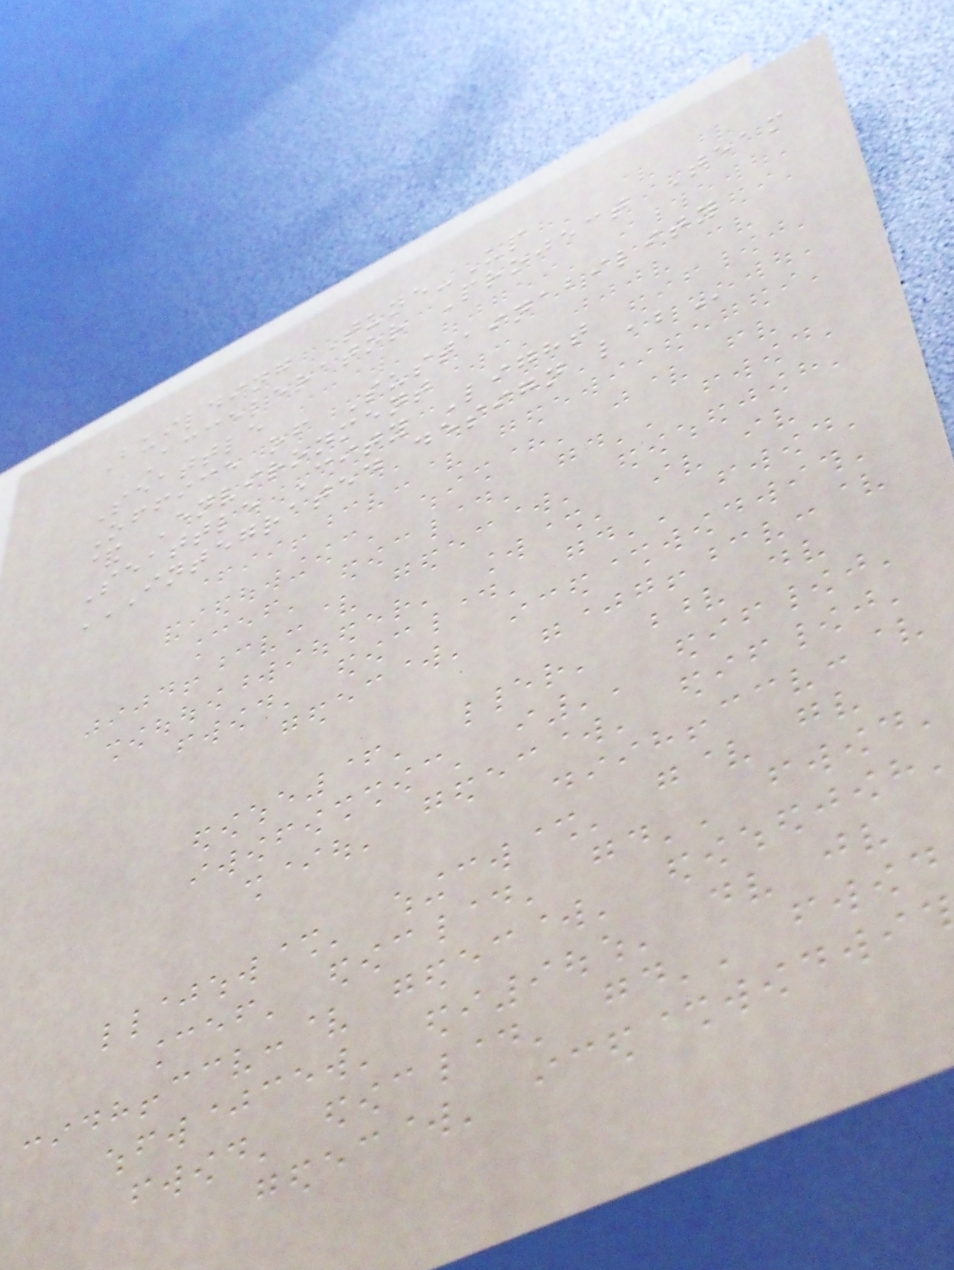Building Tune-Up
Accelerator Project Team
Seattle
Office of Sustainability
& Environment
Seattle City Light
INTEGRATED DESIGN LAB
